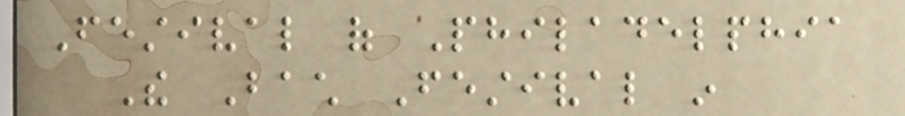Festival of Philadelphia
The Bach Festival in
